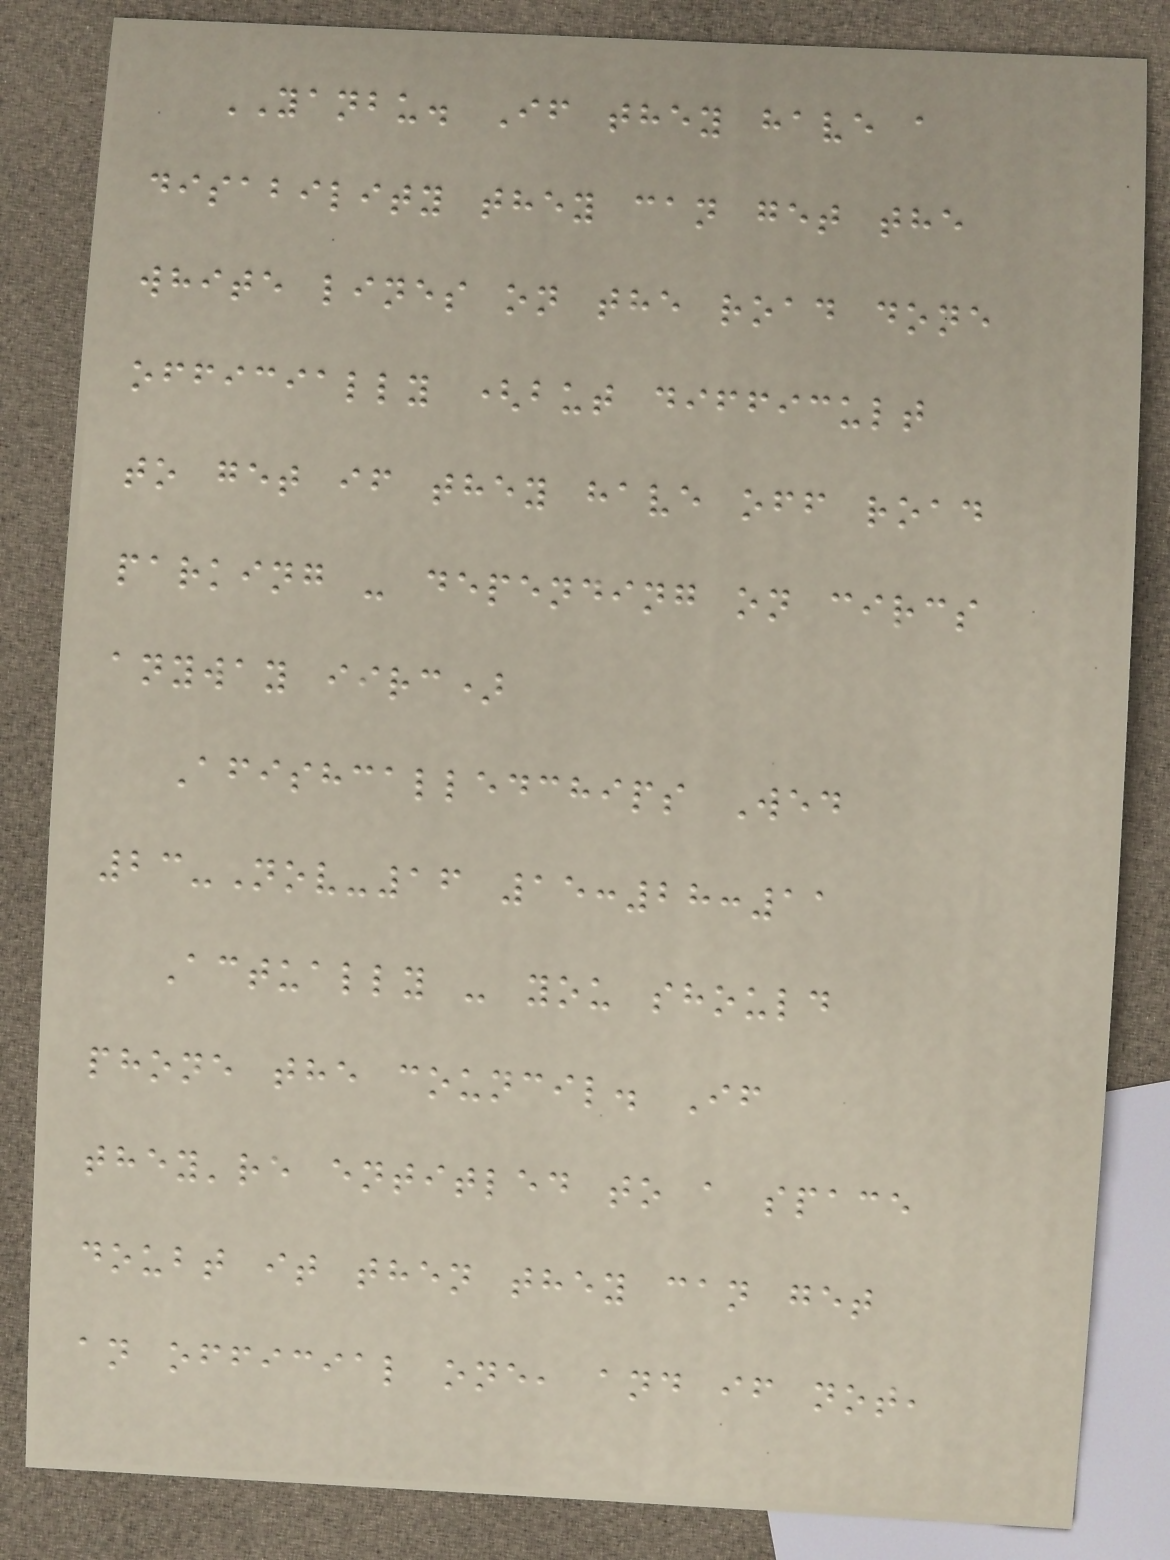YANBU. If they have a
disability they can get the
white lines on the road done
officially (but difficult
to get if they have off road
parking - depending on circs
anyway iirc)
Afishcalledchips Wed
23-Nov-16 15:28:11
Actually - you should
phone the council. If
they're entitled to a space
doubt it then they can get
an official one, and if not,
